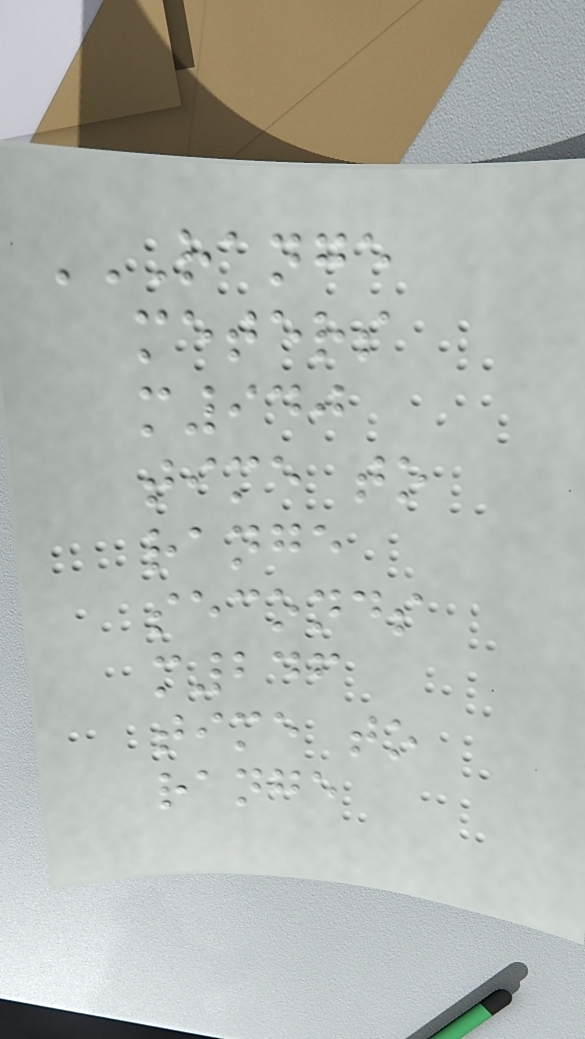RANGE
METERS
M940
TIME TO
RANGE
SECONDS
M246
TIME TO
RANGE
